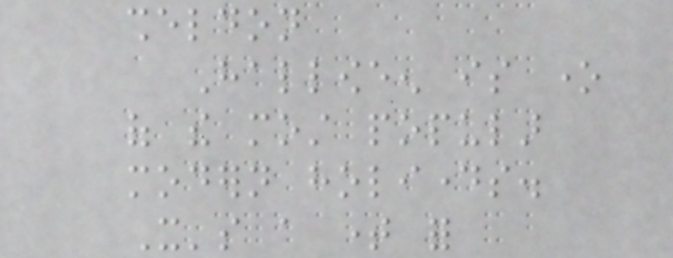sheldon
Halloween is one
of the most popular
modern holidays.
It's a time for
